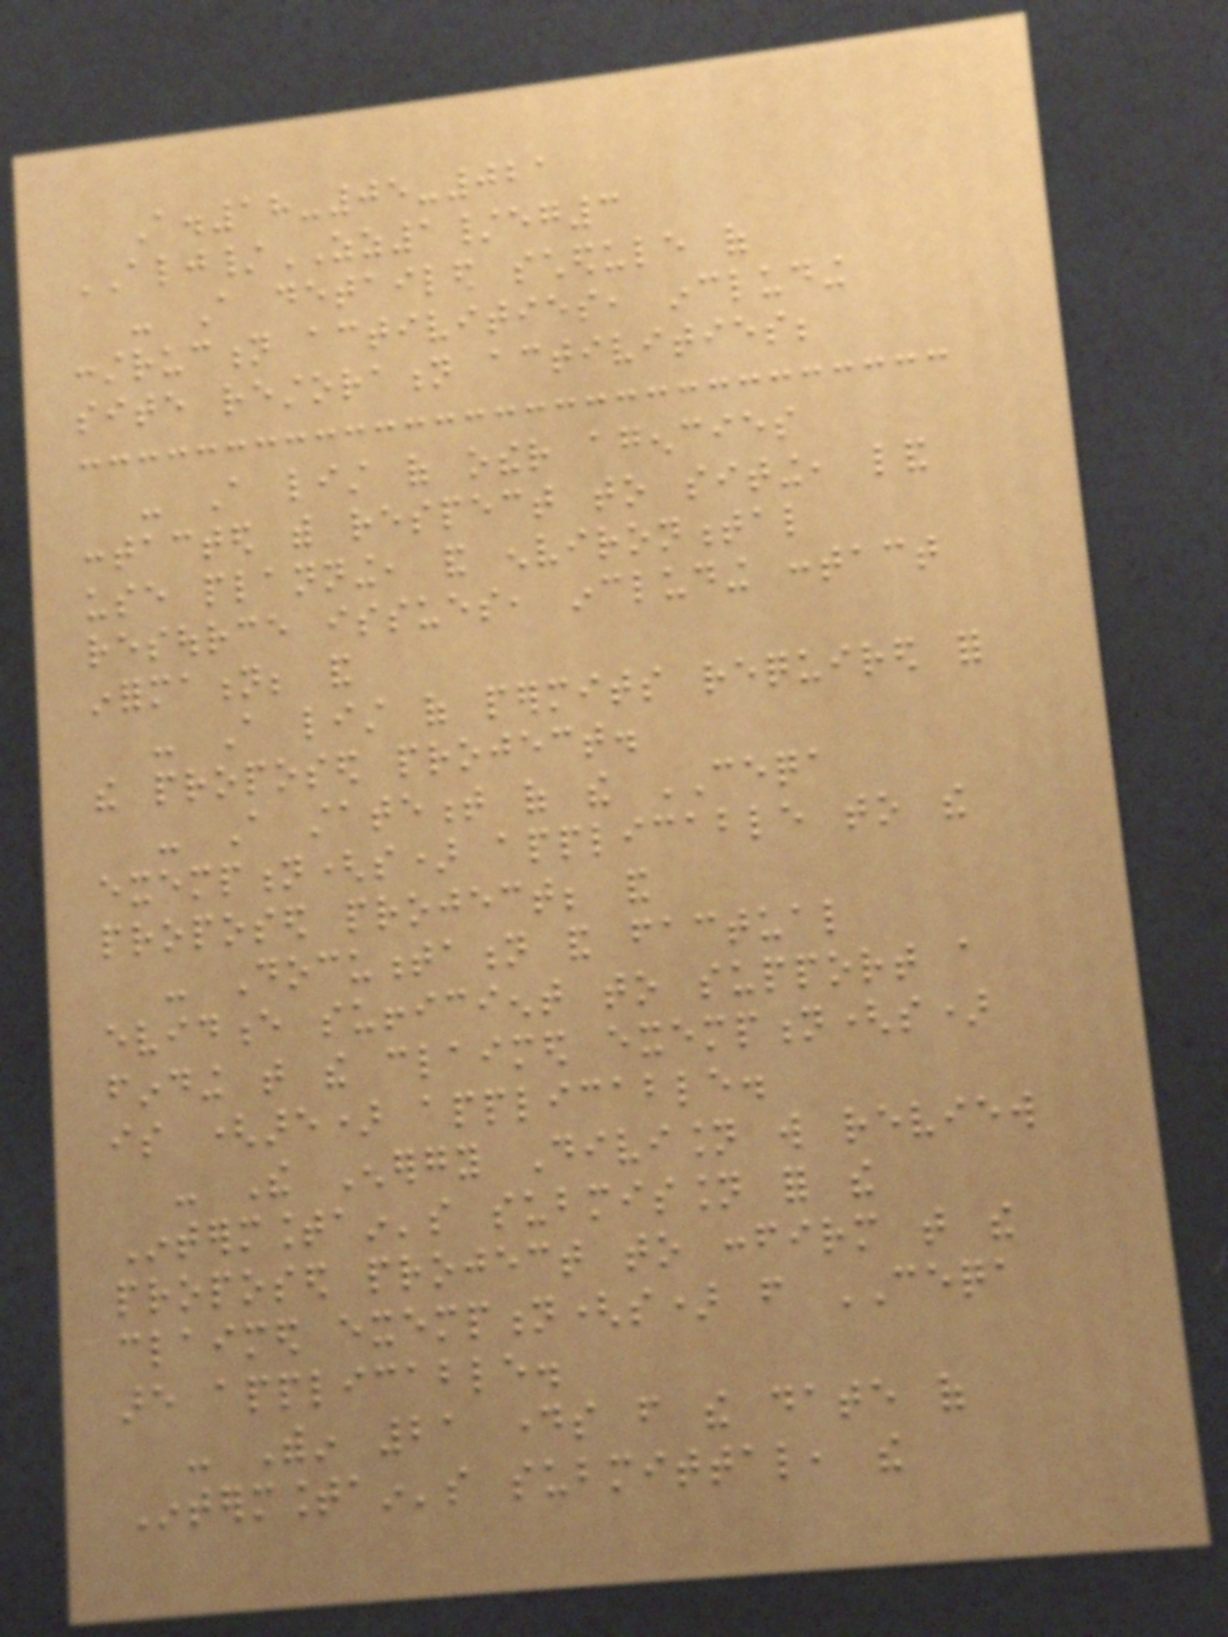A.18-05-021
ALJ/ZZ1/eg3
- A detailed schedule of
construction activities, including
site restoration activities;
- A list of other agencies
contacted with respect to siting, land
use planning, and environmental
resource issues, including contact
information; and
- A list of permits required for
the proposed project.
- A statement of the CEQA
exemption(s) applicable to the
proposed project; and
- Documentation and factual
evidence sufficient to support a
finding that the claimed exemption(s)
is (are) applicable.
- The Energy Division will review
Intermountain's submission for the
proposed project to confirm that the
claimed exemption(s) from CEQA
are applicable.
- Within 21 days from the date of
Intermountain's submittal, the
